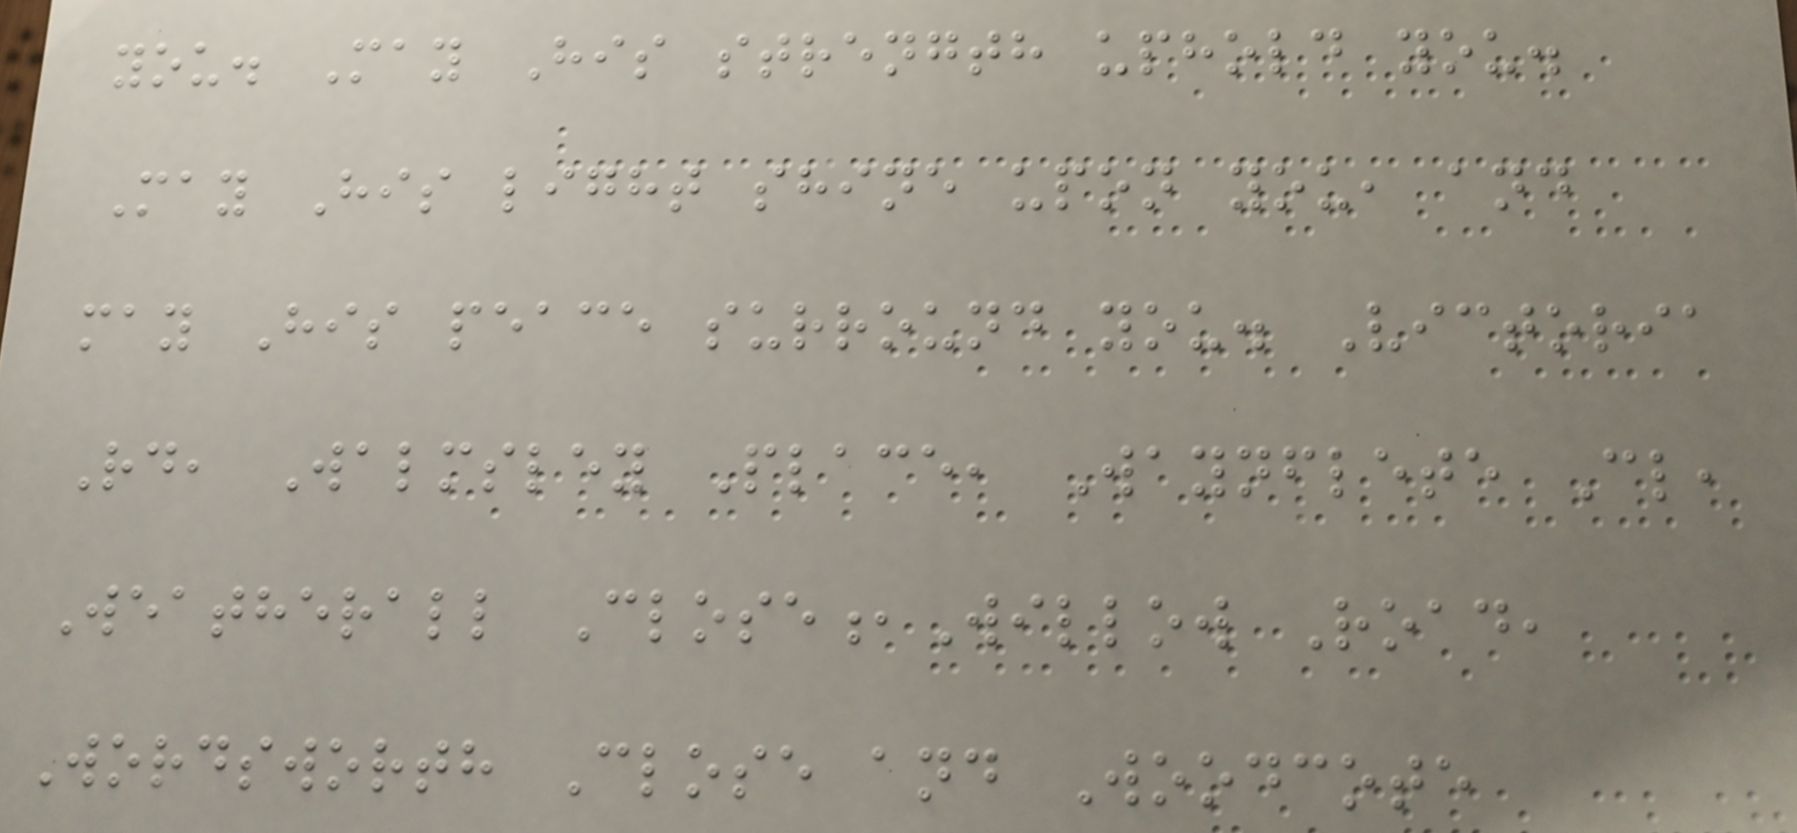you. May His strength uphold you.
May His light shine upon you, and
may His peace surround you. Victoria
Rd, Walmsley Place, Waynflete Cl,
Weatherall Close,Willow Road,
Wordsworth Close and Woodcote
